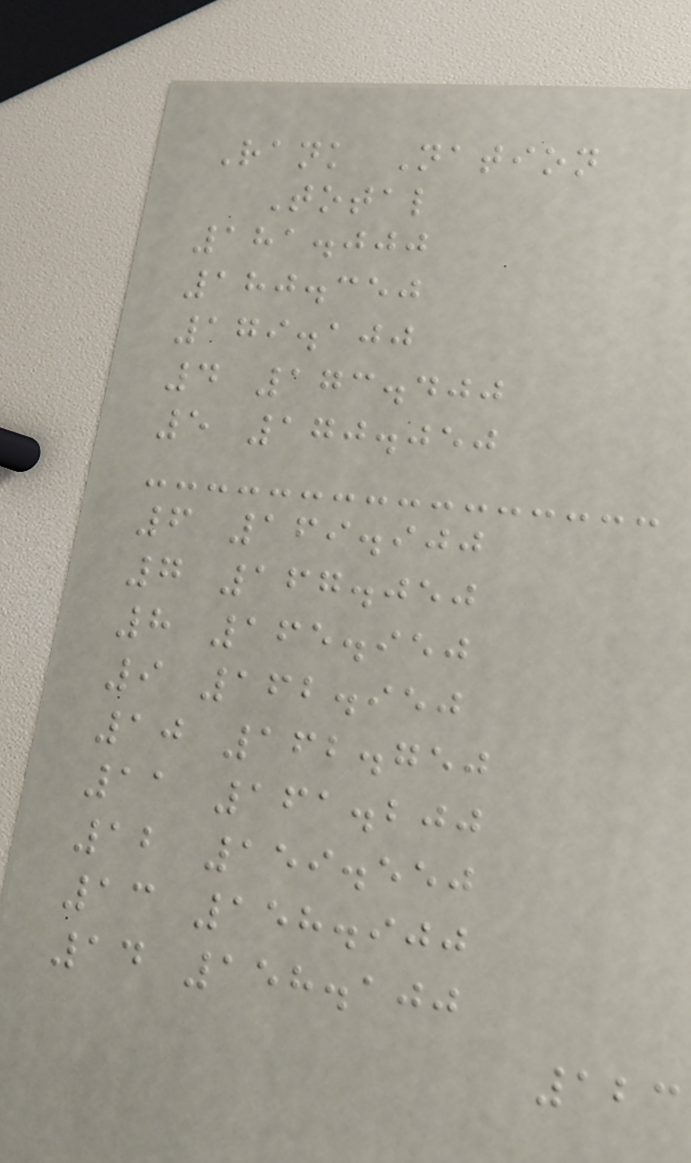Rank Nation
Total
181.000
180.350
179.100
4 173.400
5 170.050
6 169.900
7 167.050
8 165.950
9 162.950
10 162.750
11 161.200
12 159.550
13 158.900
14 158.100
123
